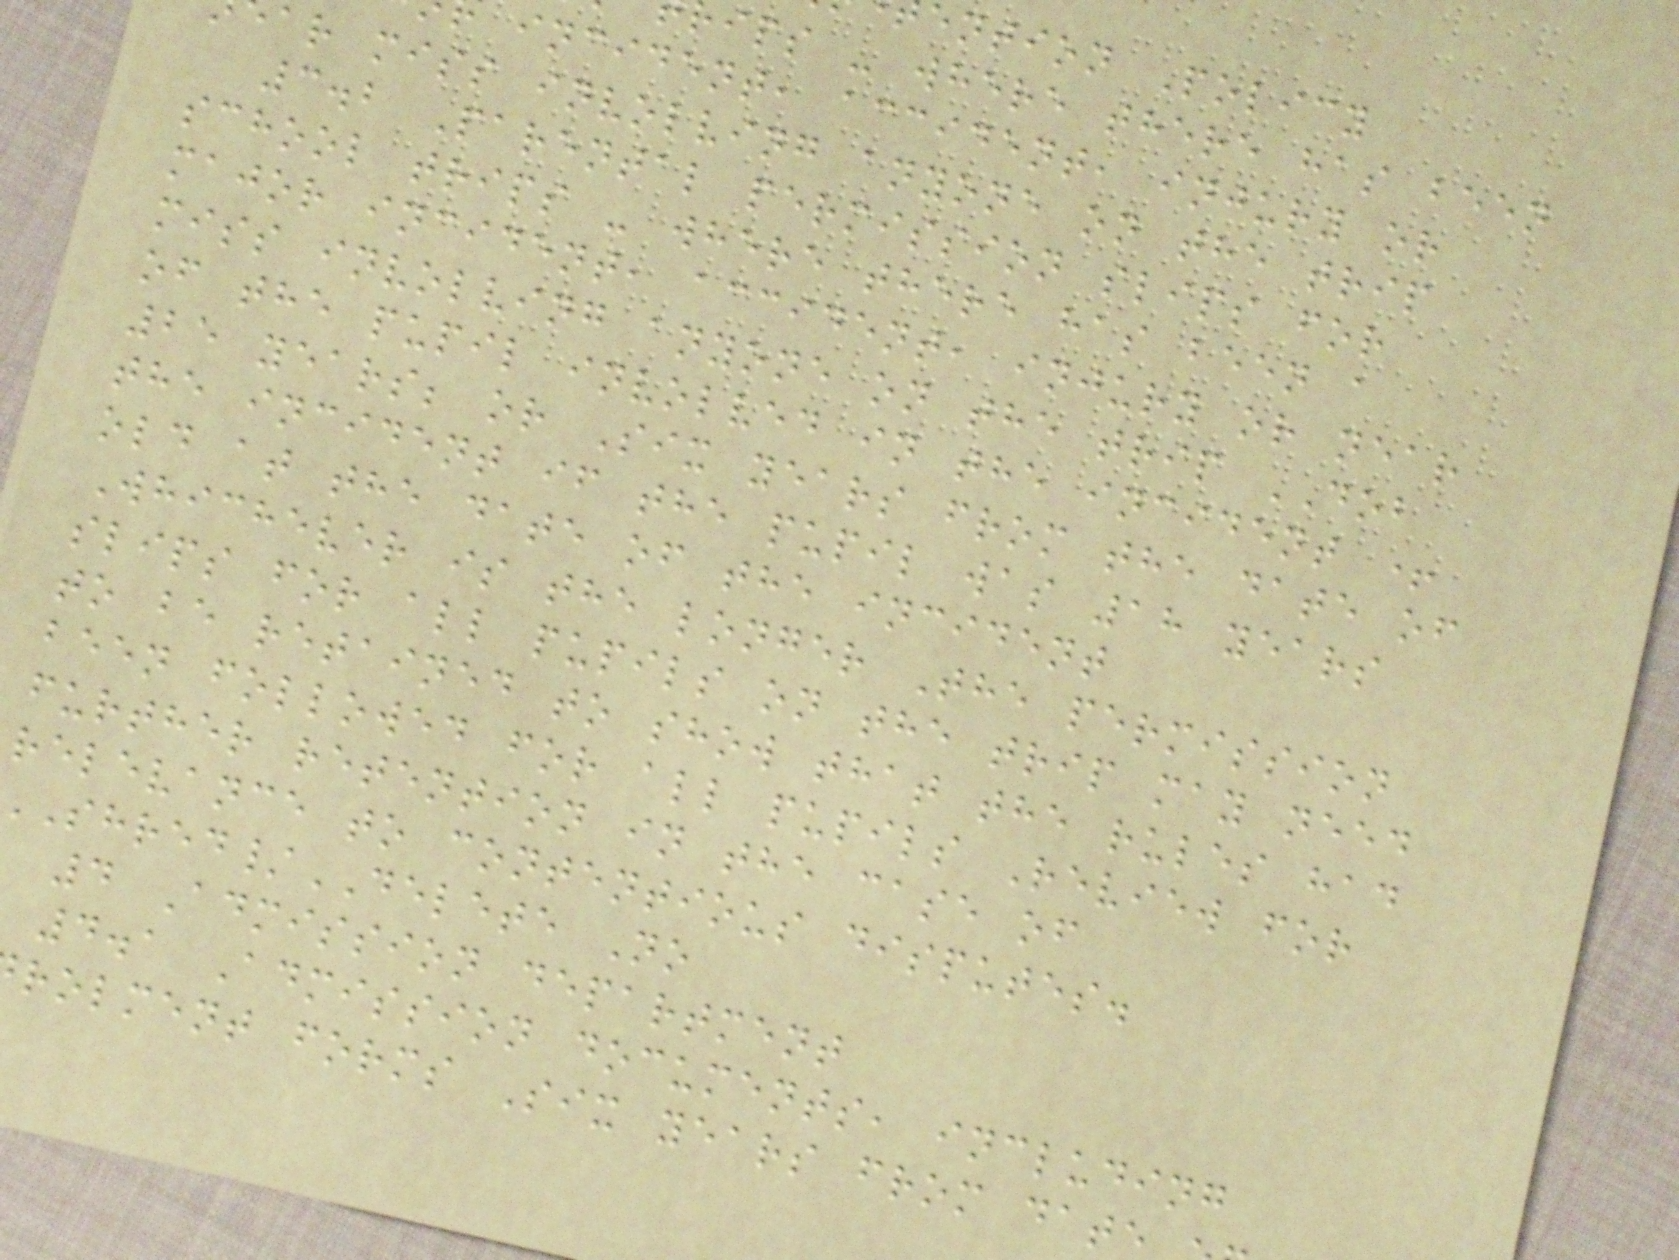ention Policy
ips - where there has been
incident, accident, injury or
ar miss involving anyone on the trip
3.2 Parental permission slips for
school trips - where there has been a
major incident, accident, injury or near
miss involving anyone on the trip DOB
of the pupil involved in the incident +
25 years; or Six years from the date of
the incident if the pupil was 18 years
old at the date of the incident
Whichever is the longer The permission
slips for all pupils on the trip may need
to be retained to show that the rules had
been followed for all pupils Review for
further retention in the case of
relevance to contentious disputes.
/DELETE No
4 Admission department
4.1 Admission documents, including
rolment forms Six years from date
